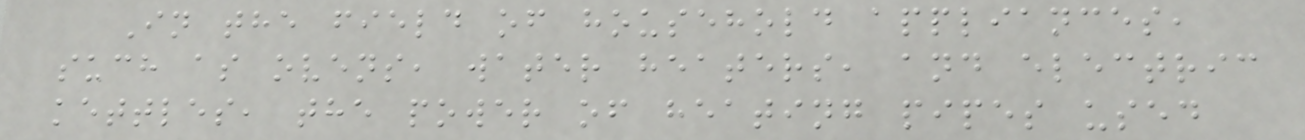In the field of household appliances,
such as ovens, water heaters, and electric
kettles, the power of heating pipes used
